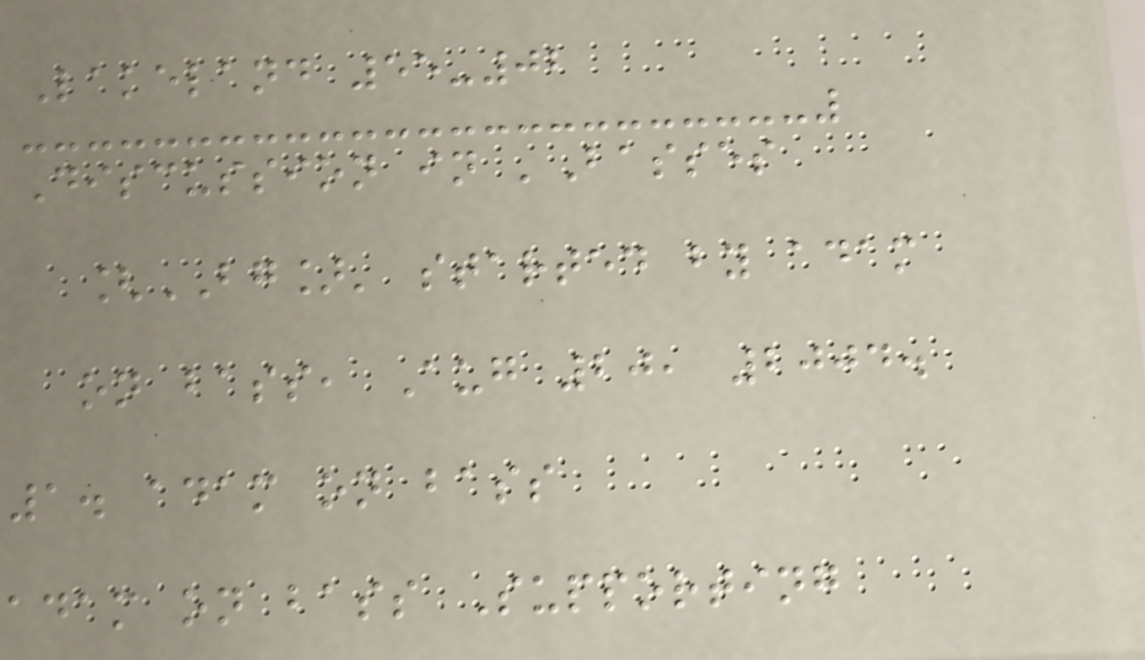Lakeland 55-02
Discussion in 'Basses
[BG]' started by adam
on bass, Aug 20, 2004.
1. adam on bass
adam on bass Supporting
